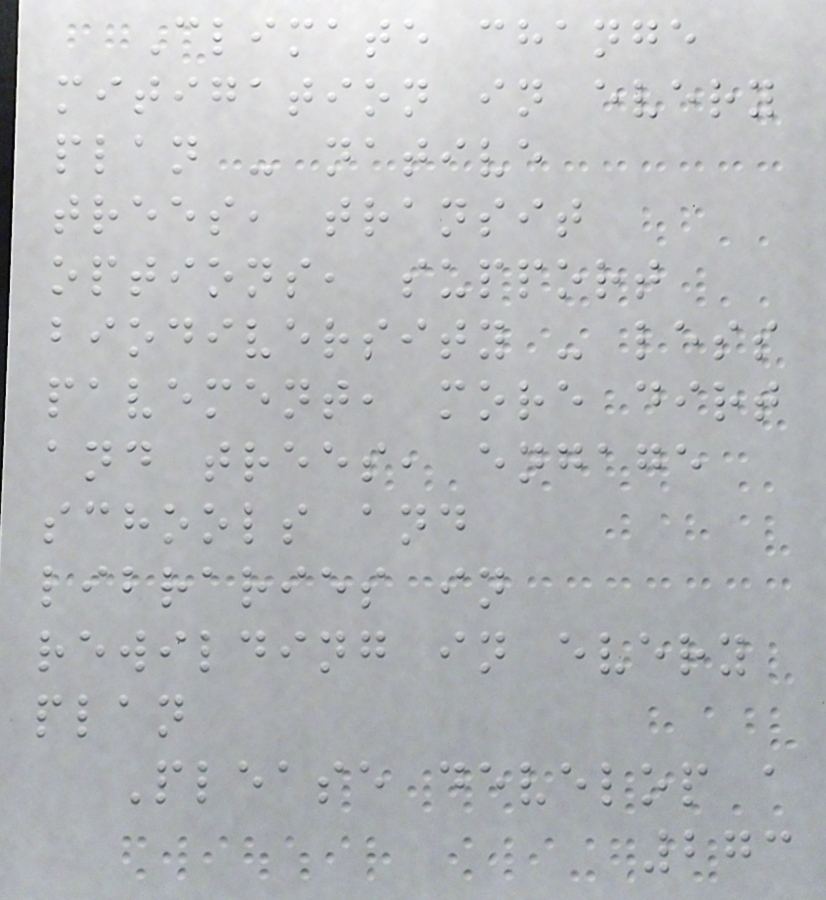Climate change
mitigation in every
plan - native
trees, transit
options, support
biodiversity - less
pavement, more dirt
and trees, engage
schools and
libraries in
rewilding in every
plan
Please develop a
273
